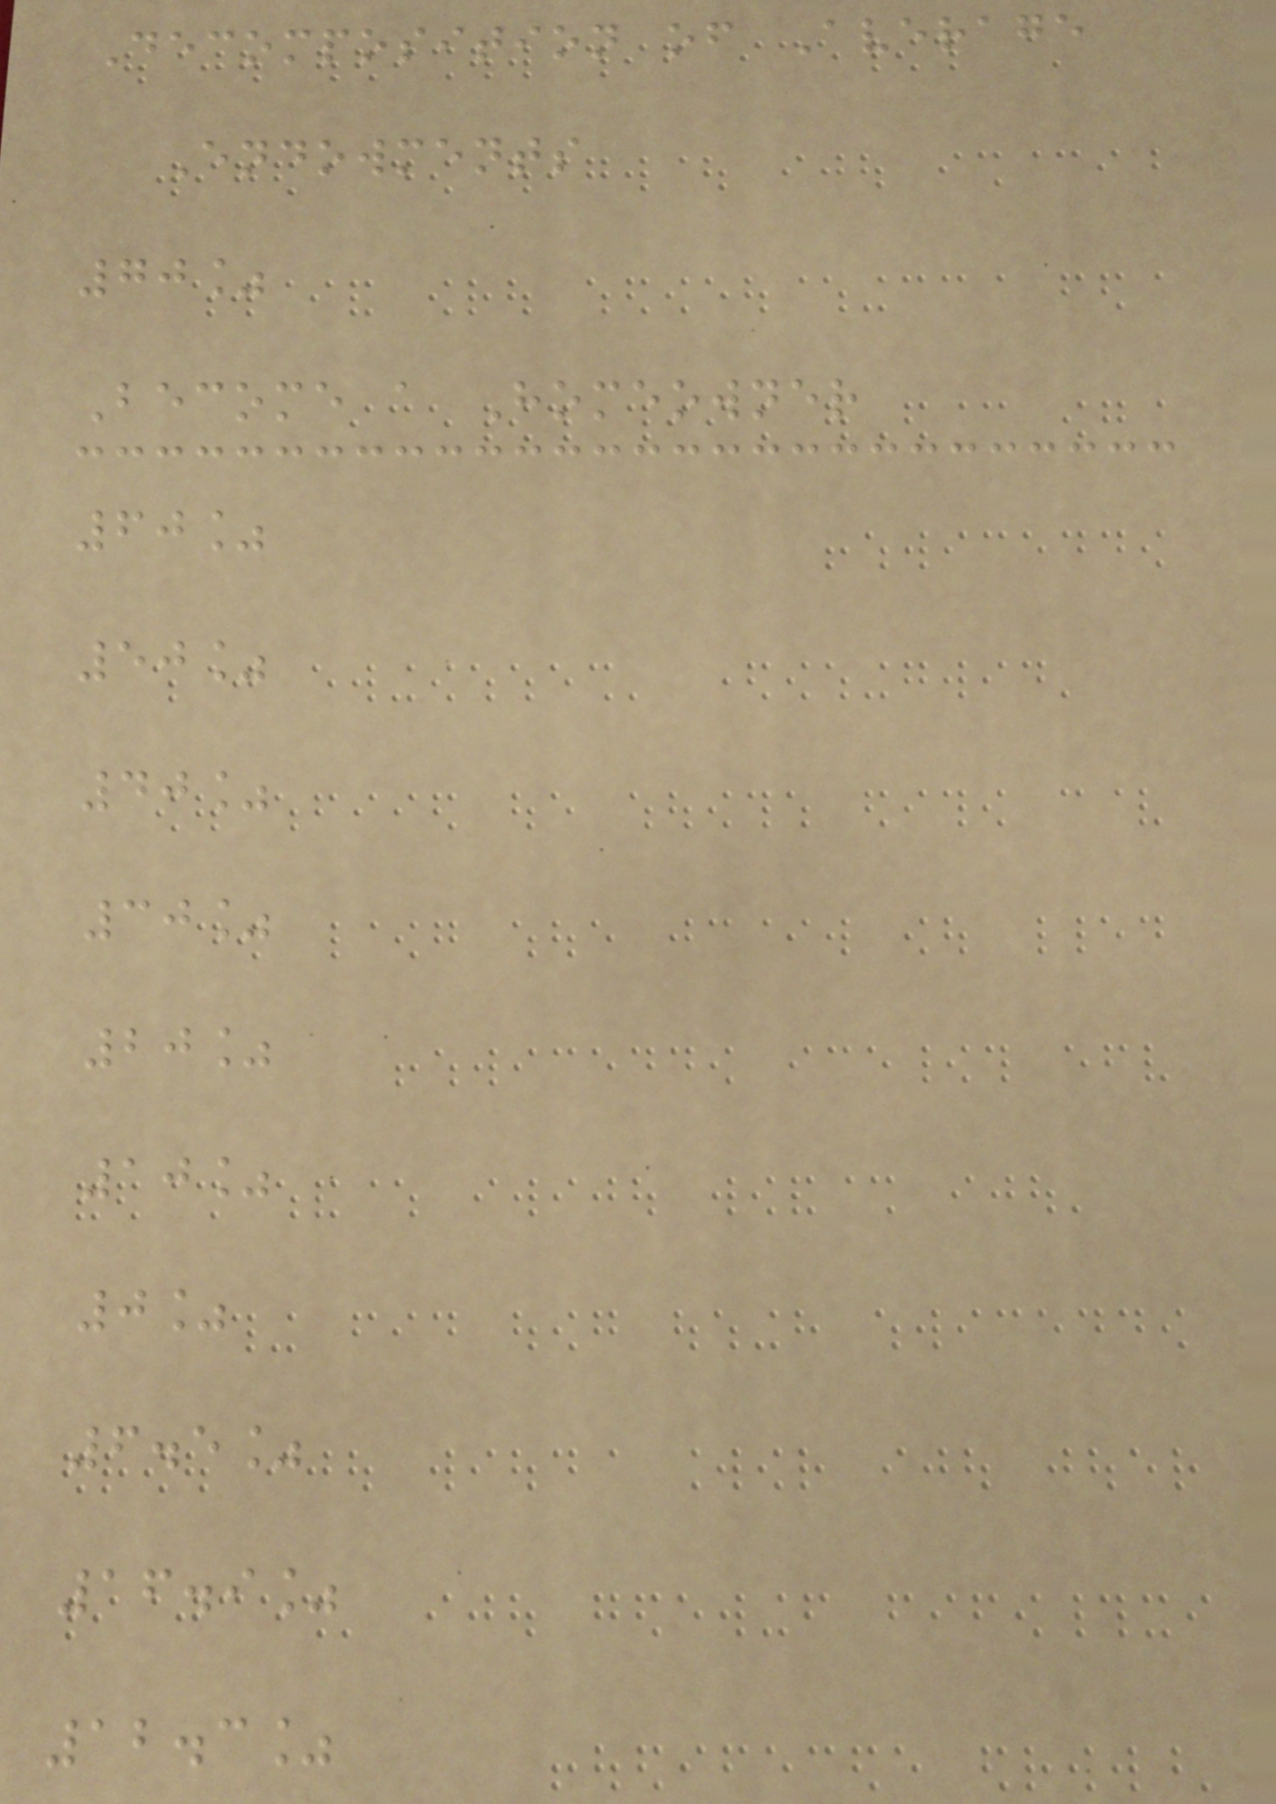Decomposition of Average
Endowments
70%
Become a Homeowner
60%
50%
40%
30%
20%
10%
0%
6.5%
16.9%
12.3%
